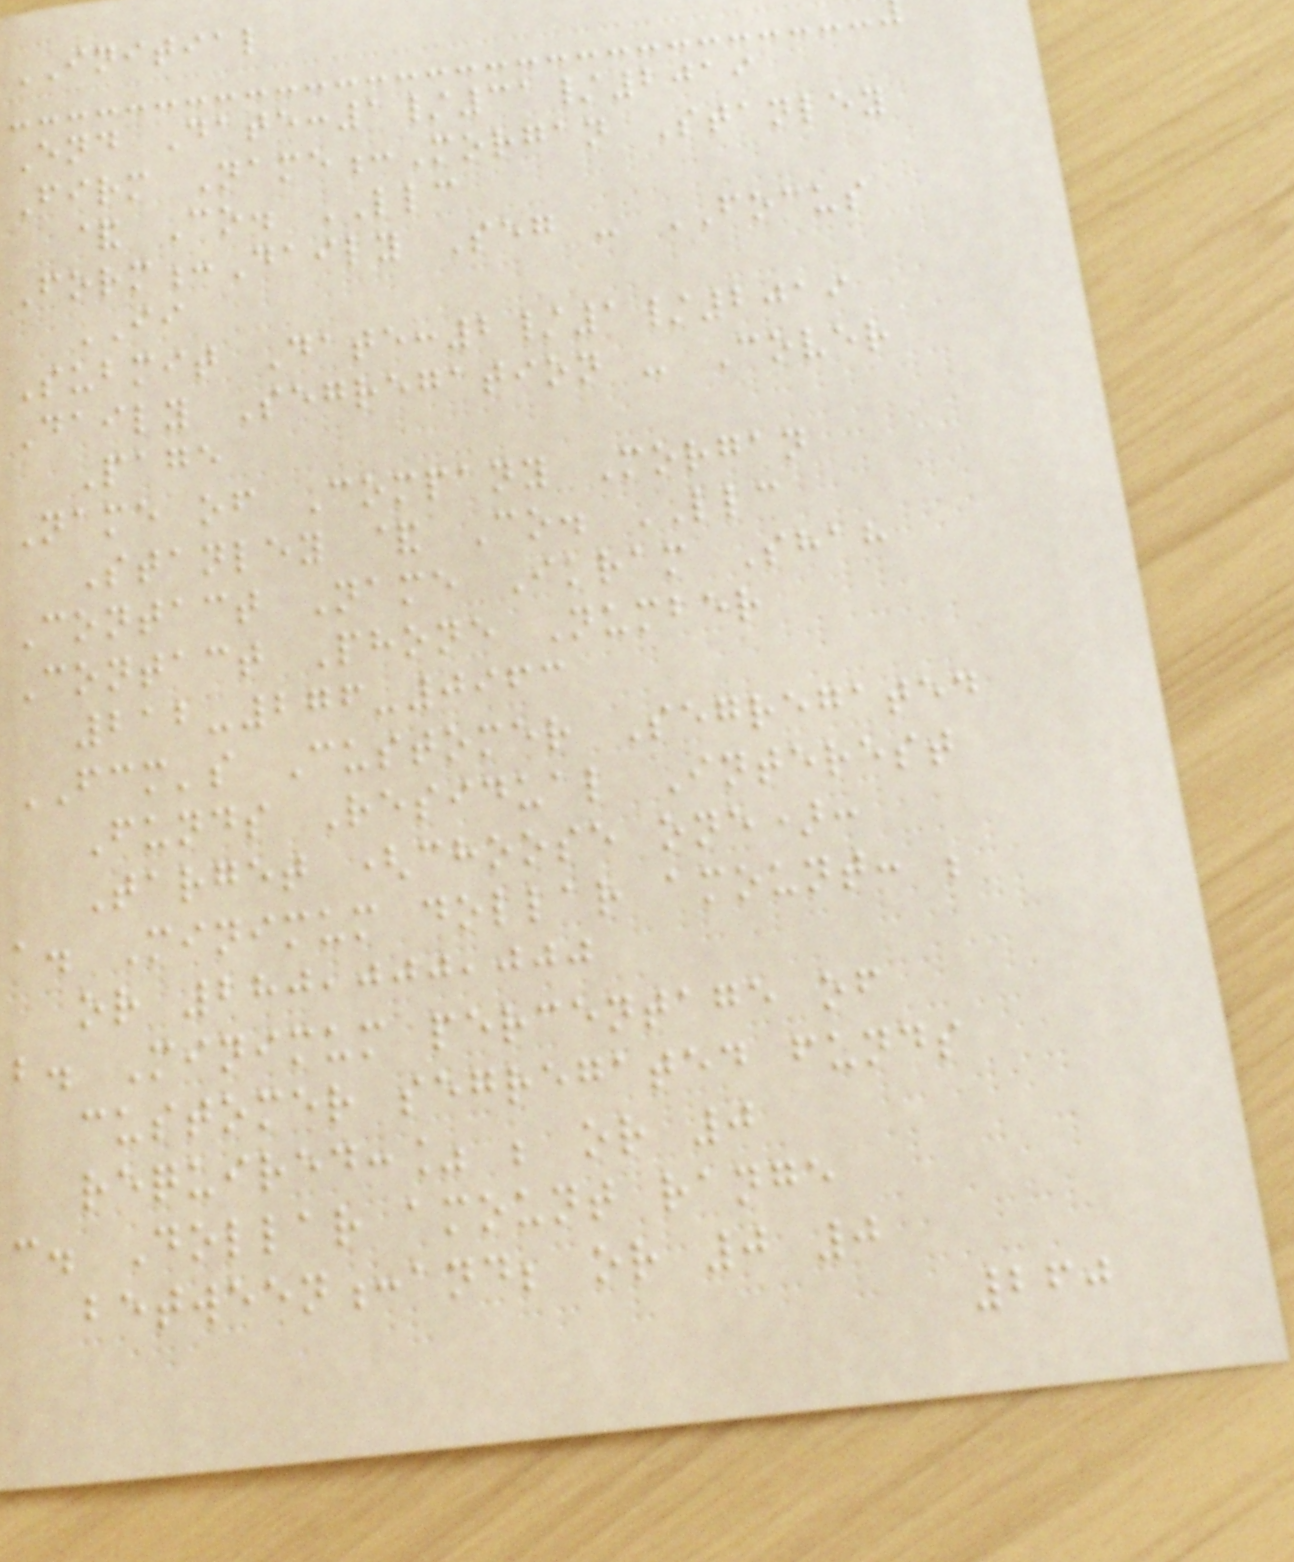INITIAL
End Date:1/31/2019
Firm Name:Morgan Stanley
& Co. LLC
Form:Daily Seg - FOCUS
II
Submit Date:2/1/2019
Daily Segregation - Cover
Page
Name of Company Morgan
Stanley & Co. LLC
Contact Name Ikram Shah
Contact Phone Number
212-276-0963
FCM's Customer Segregated
Funds Residual Interest
Target (choose one):
a. Minimum dollar amount: ;
or 280,000,000
b. Minimum percentage of
customer segregated funds
required:% ; or 0
c. Dollar amount range
between:and; or 0 0
260
